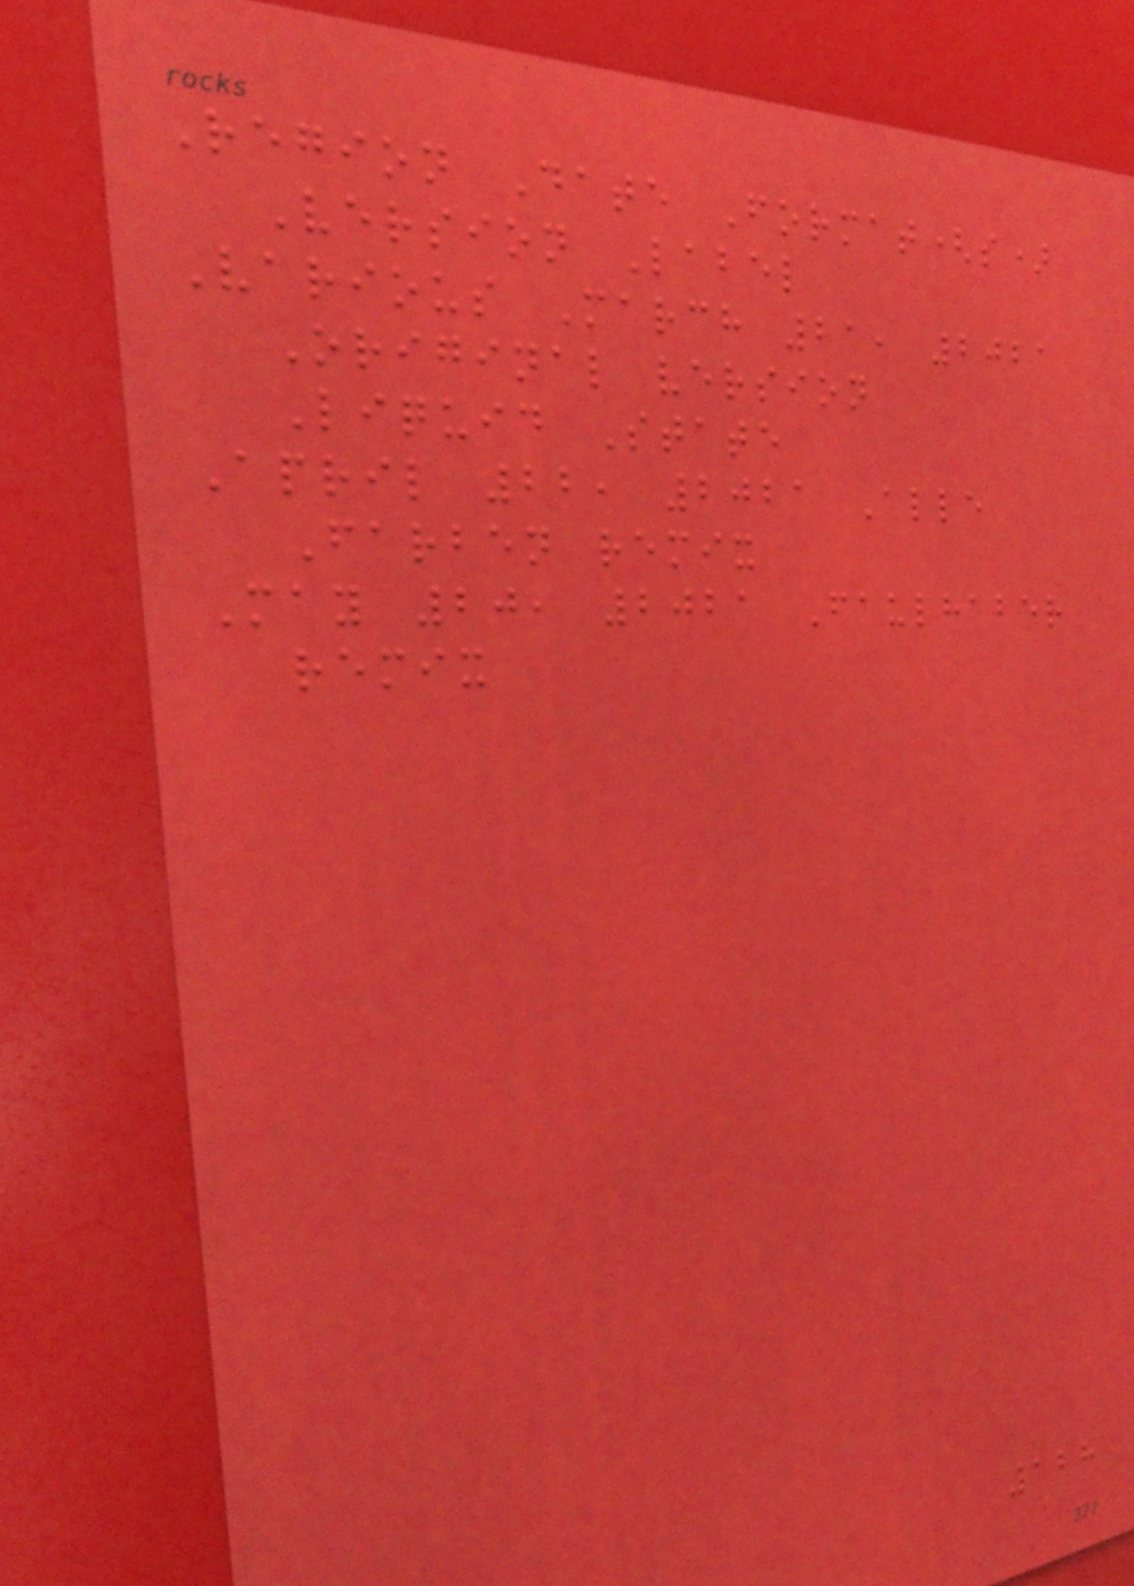Region Date Format(s)
Version Label
Various March 21, 2021
Original version
Liquid State
April 22, 2021 Alle
Farben remix
May 20, 2021 Faulhaber
remix
128
